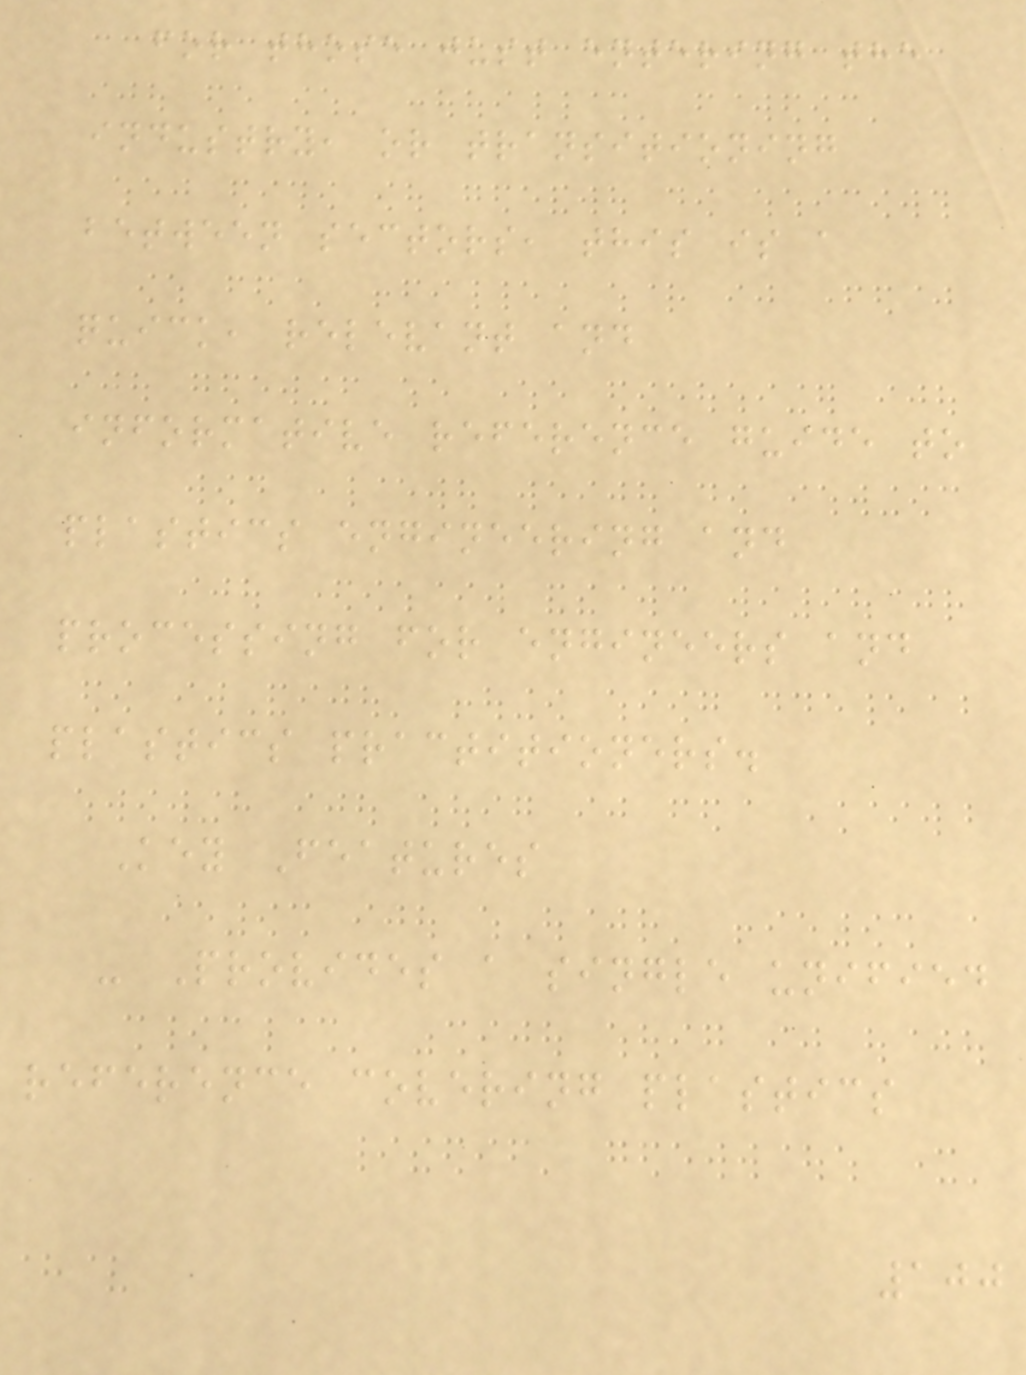for those just entering the
industry, or transitioning
between sectors, this is a
quick, relevant and
informative reference guide to
plastics engineering and
processing for engineers and
plastics practitioners.
Key Features
- Provides a single unified
reference covering plastics
100
